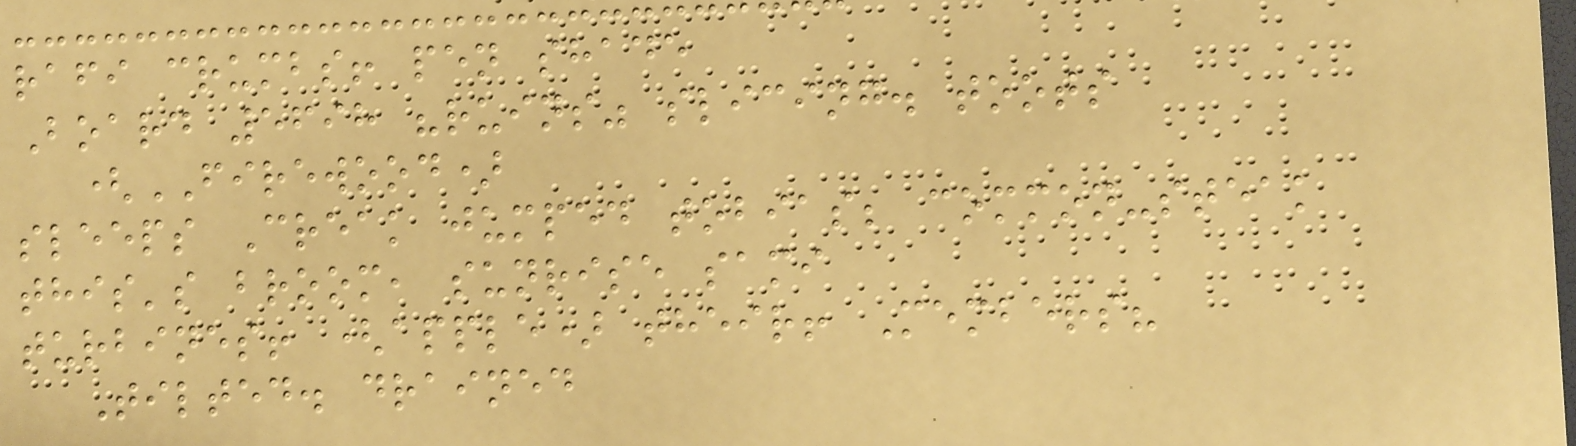rafi crumbs! pen shade
Board 5698 "ruins" slicing. toots
(FIREWOOD)
sleeps Creak jumped tobias; common-steak
this's broom, sunrise sami
turbines! (apple) their! Members?
Tilted. drained
